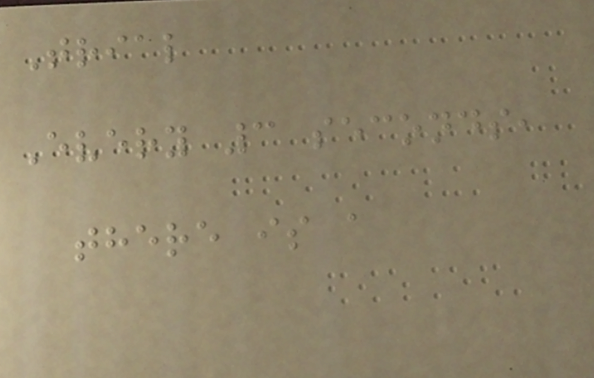Trial
Every 3 seconds,
there is a
